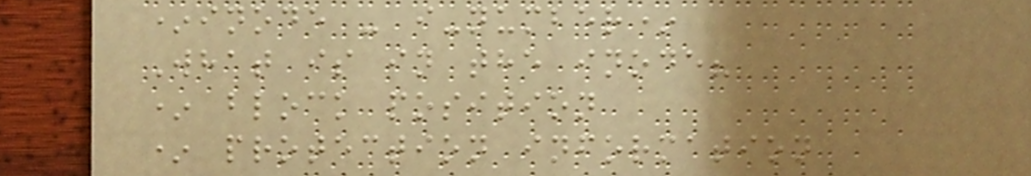*inode - i-number*
What is in the inode?
* block position
* protection information
